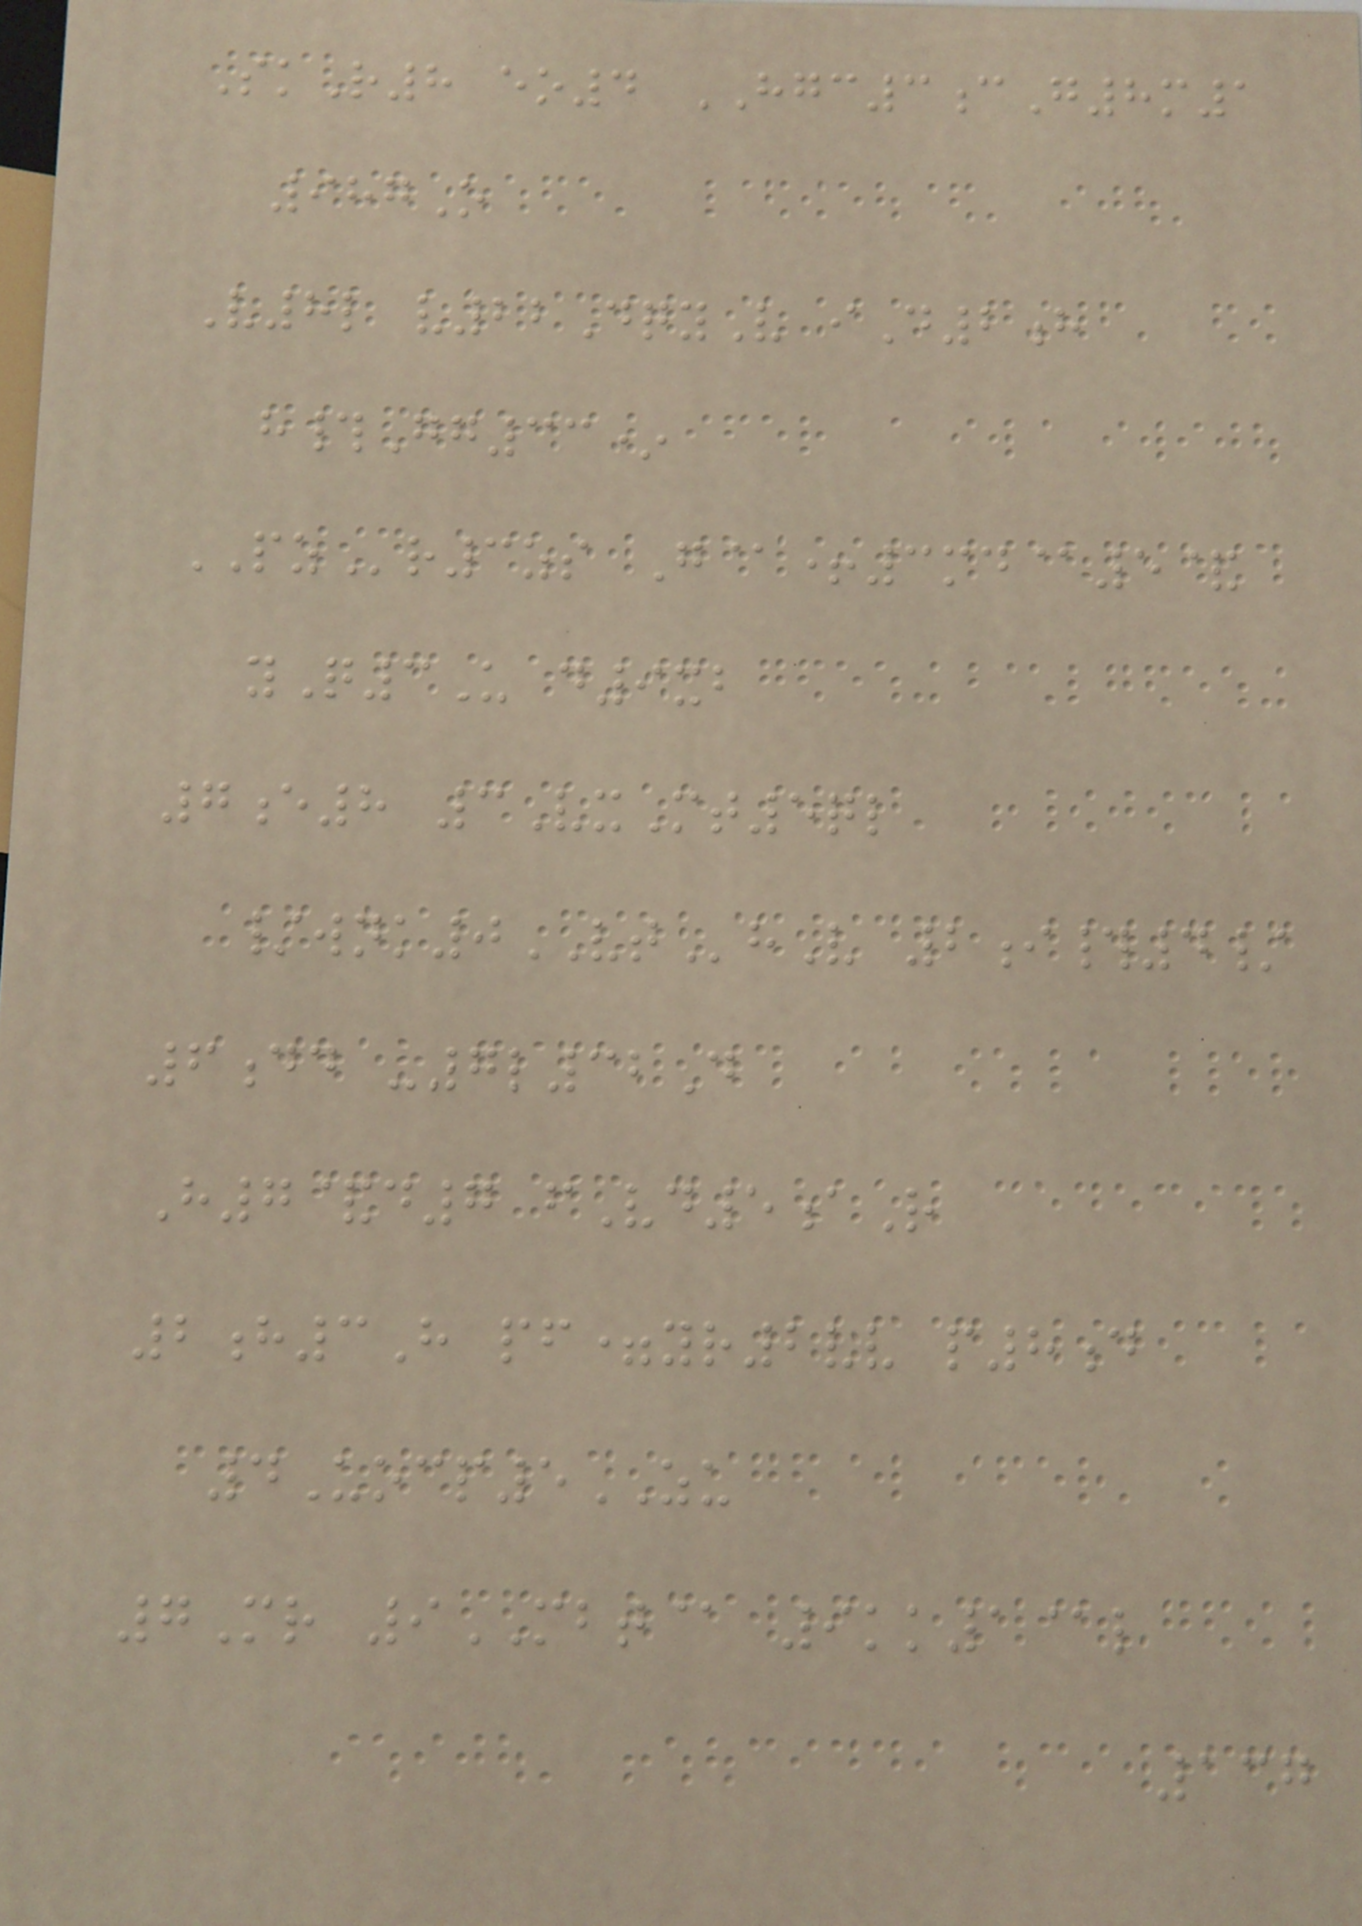SkR8 eo4 HGC3cG8m1
987O
V8l v22DqyV iD2h
h#Gg33*
PZr3zs G@+3md@5&
yQ3U d9xb
7e8 3VxMt5ql
/wnk0VThV 2i#4/
6dd -7l32D
H7&d7 fVd5aR
2h3H pf=yr2vv p8d
4Uocp5ZU
7Mr 9MBT@ 9kk1@l
137
